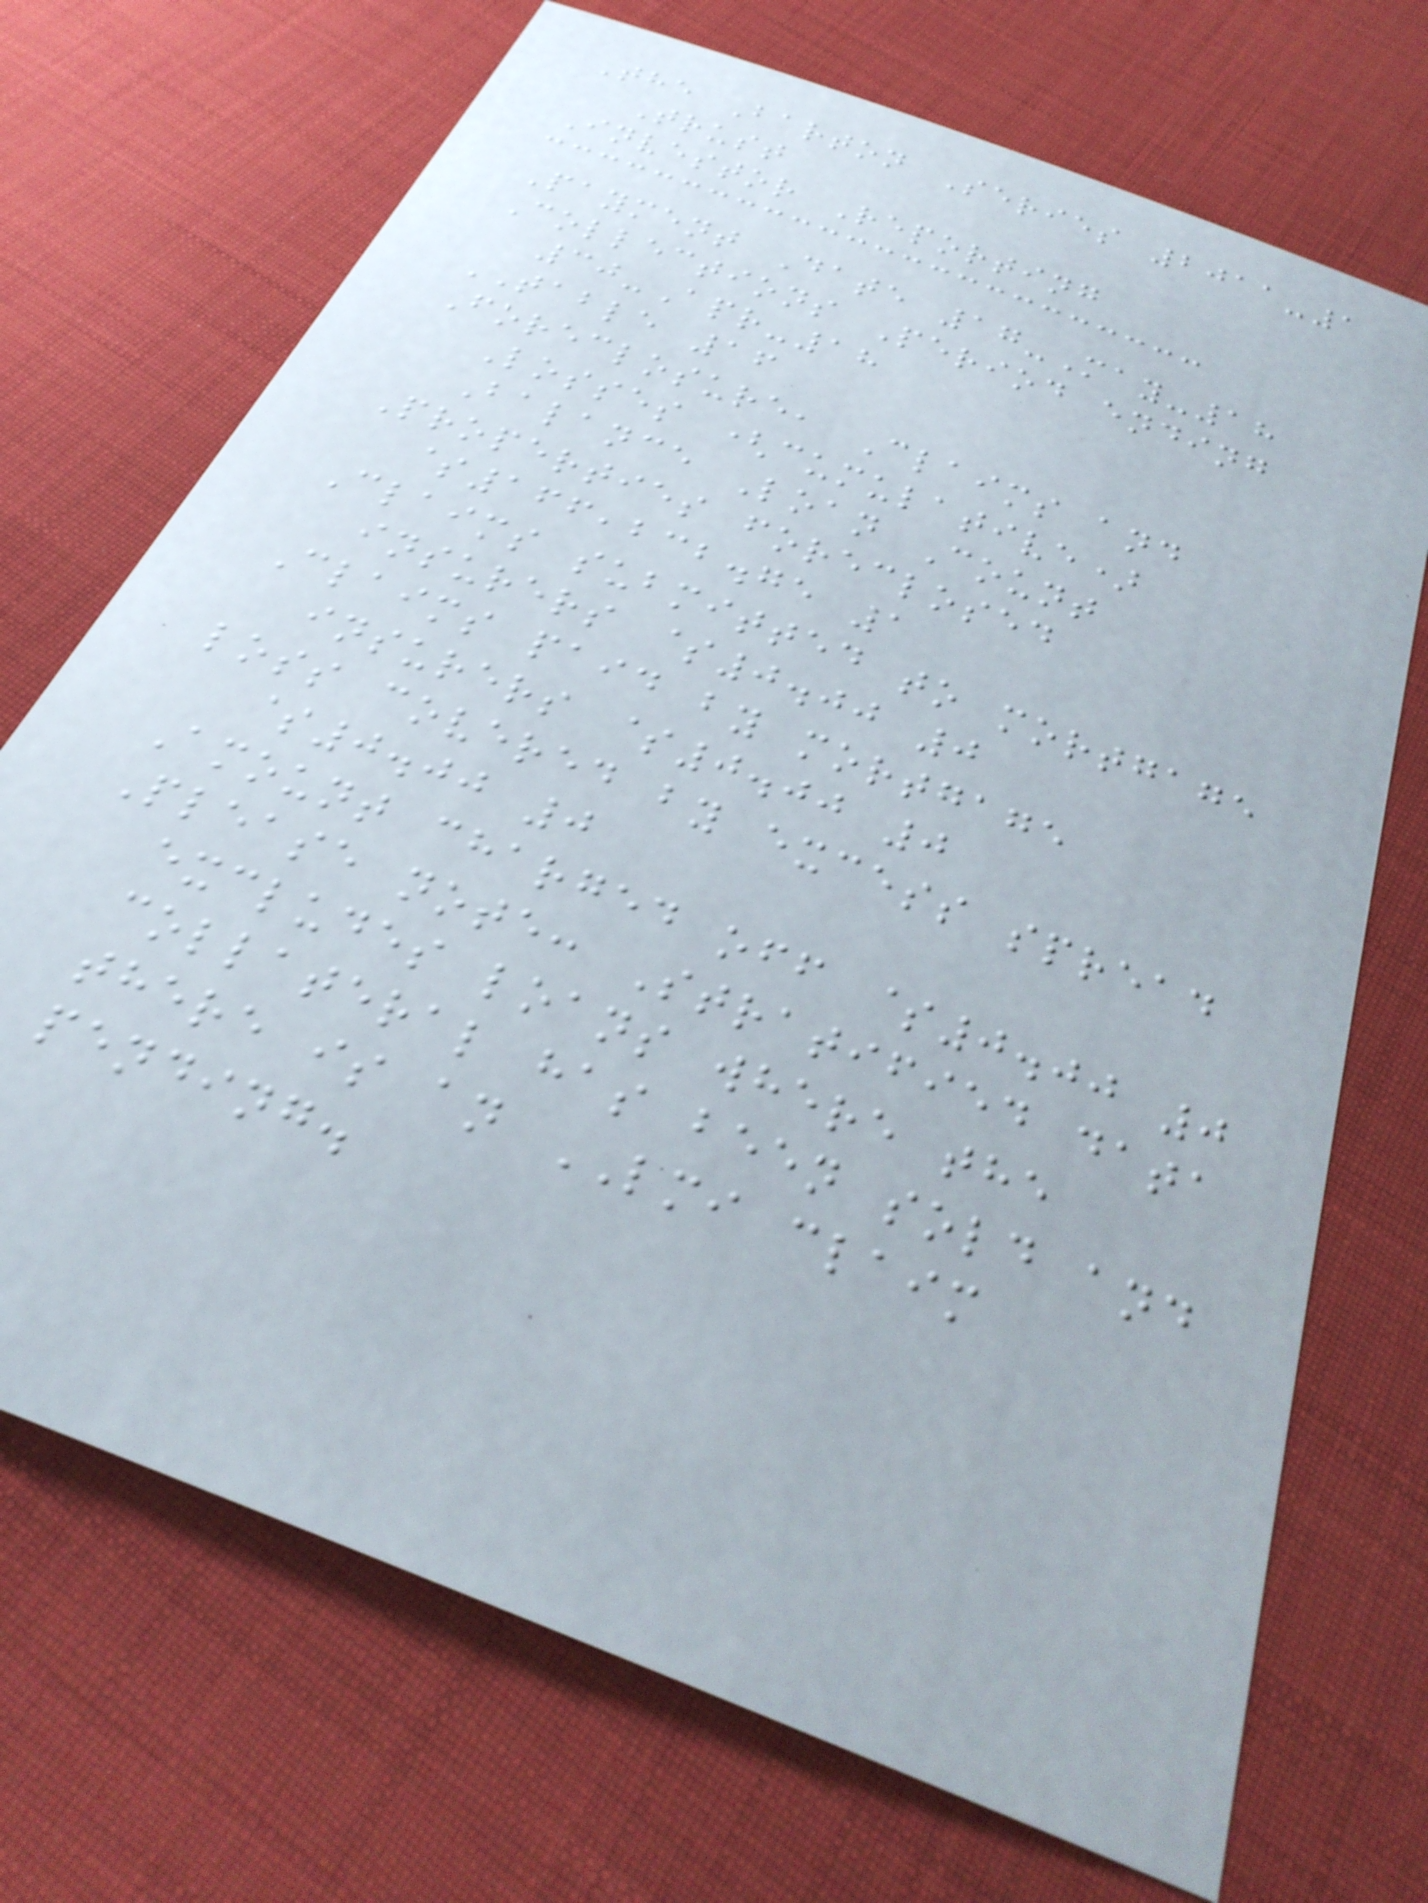The Barton Series 2011-1
Trust
Investor Reporting
Payment Date 17-May-18
Collections Period ending
30-Apr-18
TABLE 16
Foreclosure, Claims and
Losses (cumulative)
Balance Loan Count
Properties foreclosed
$166,232.75 1
Claims submitted to mortgage
insurers $0.00 0
Claims paid by mortgage
insurers $0.00 0
loss covered by excess spread
$0.00 0
Amount charged off $0.00 0
Please note: Stratified data
excludes loans where the
collateral has been sold and
there is an LMI claim
pending.
